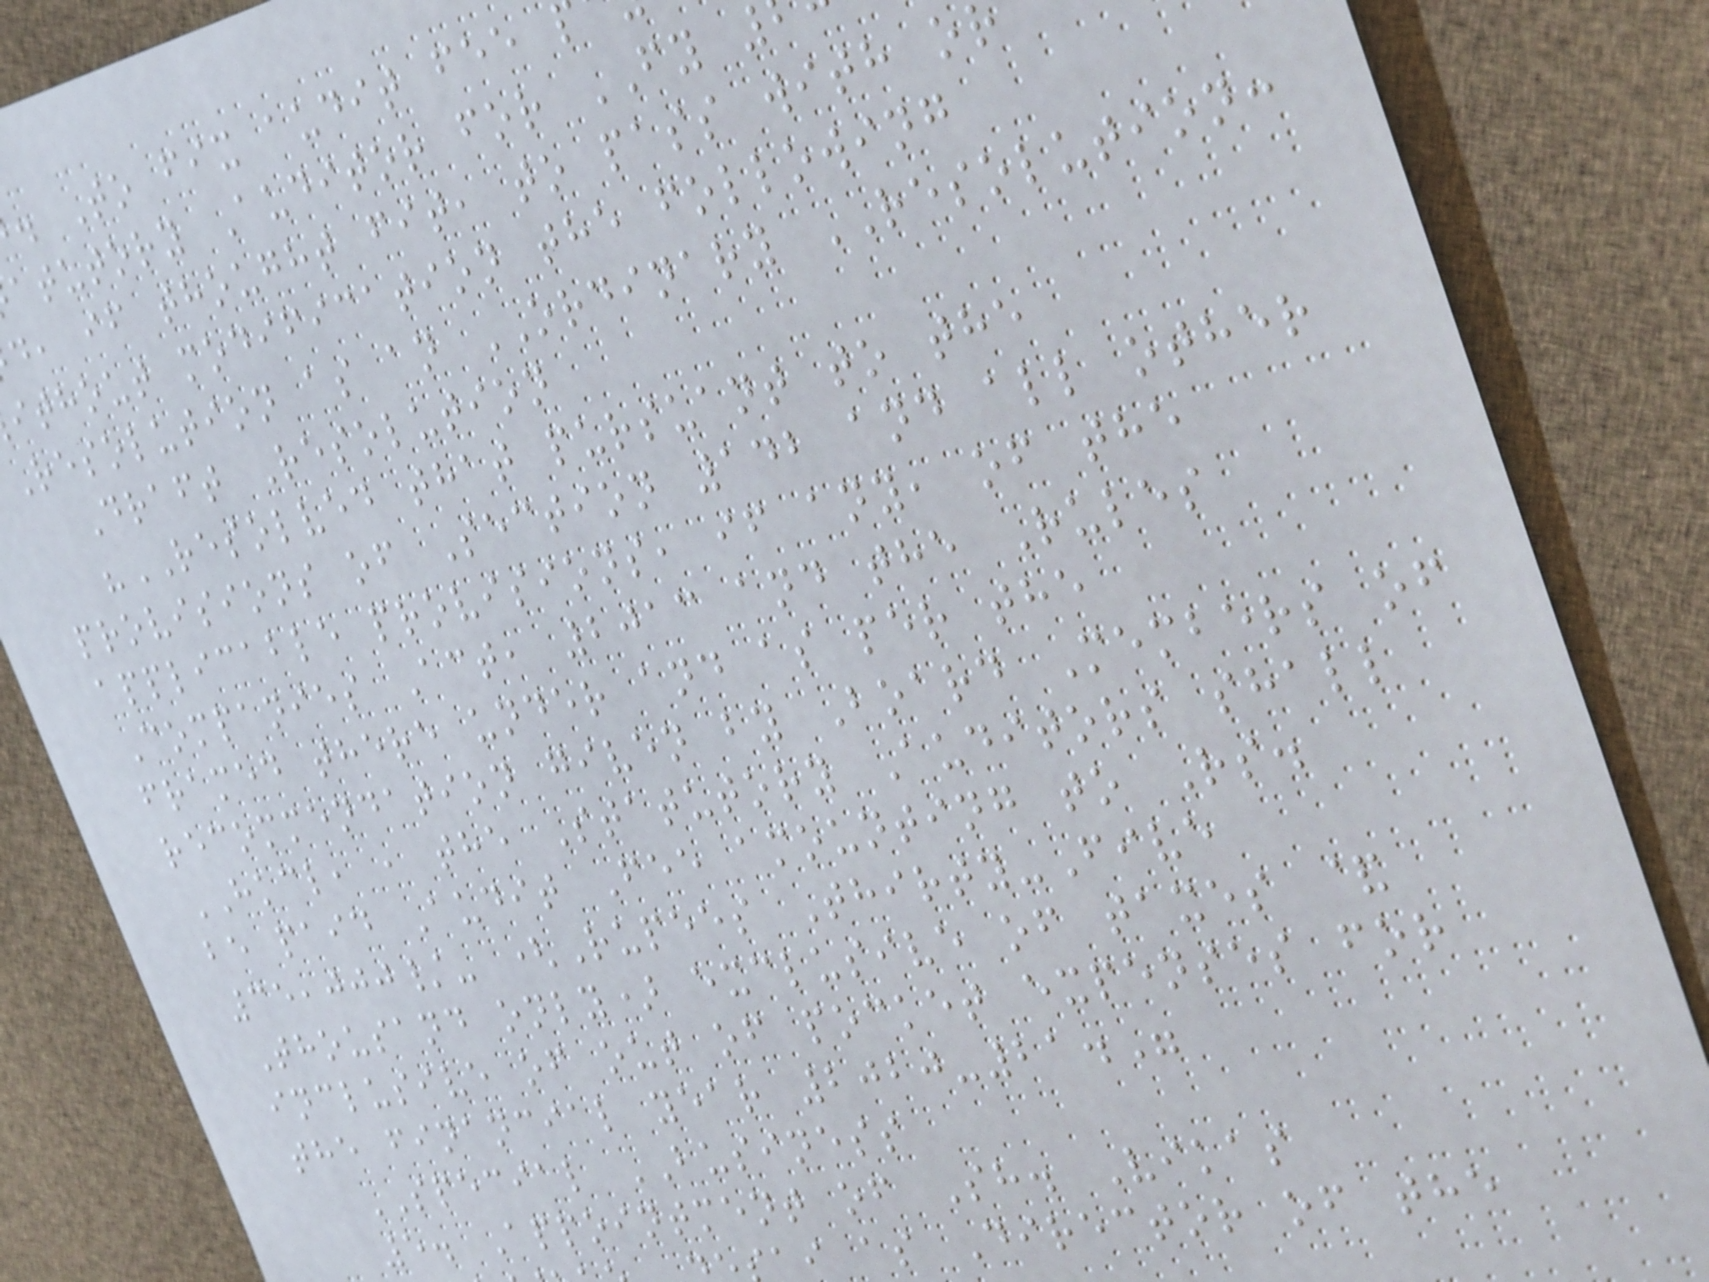. To fix audit fee
atutory Auditor for FY
d, if thought fit, to pass with o
ithout modification the following
Resolution as an ORDINARY RESOLUTION:
Draft Resolution
"RESOLVED that pursuant to the
provisions of Section 142 and all other
applicable provisions, if any, of the
Companies Act, 2013 and the Rules
framed there under and as per the
recommendation given by Board Members of
HKCL, , the Statutory Auditors shall
be paid Audit Fee amounting to Rs.
35,000/- (Rupees Thirty-Five
Thousand only) exclusive of taxes &
inclusive of out of pocket expenses for
the financial year 2020-21."
SPECIAL BUSINESS
5. Appointment of Sh. Vikas
ai as Director of the
